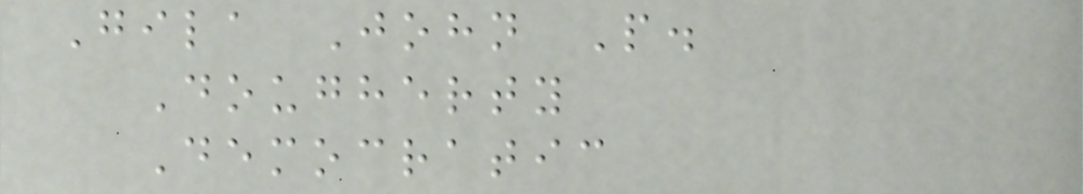Gila John P.
Dougherty
Democratic
